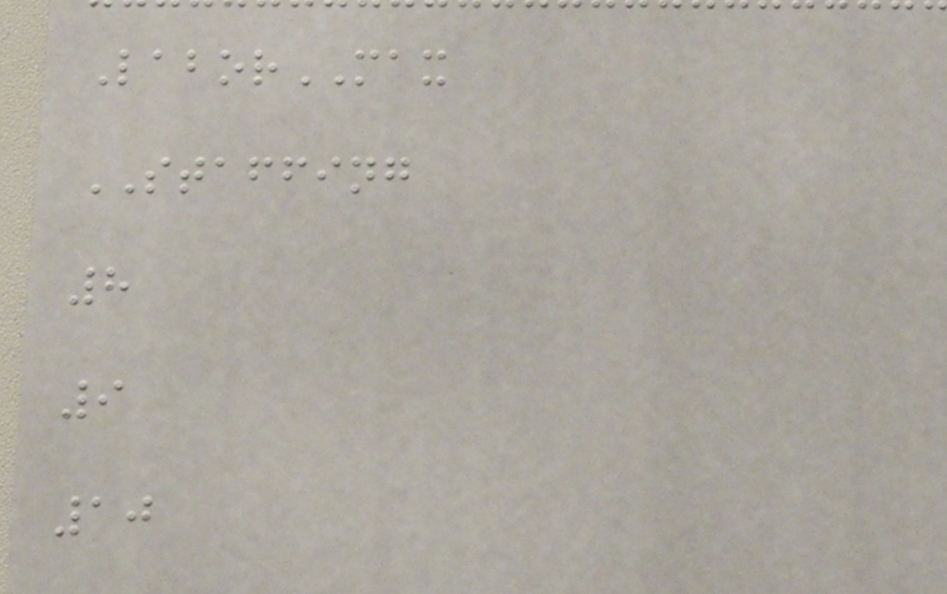LaborMAX
STAFFING
8
9
10
